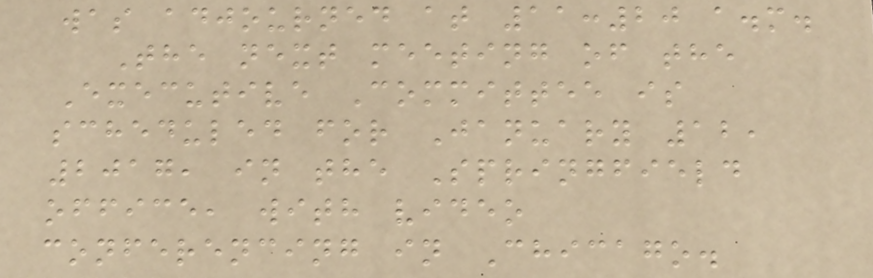was adjourned at 11:20 a.m.
The next meeting of the
Executive Committee is
scheduled for January 12,
2017, in the Springfield
office, with video
conferencing in Chicago.
